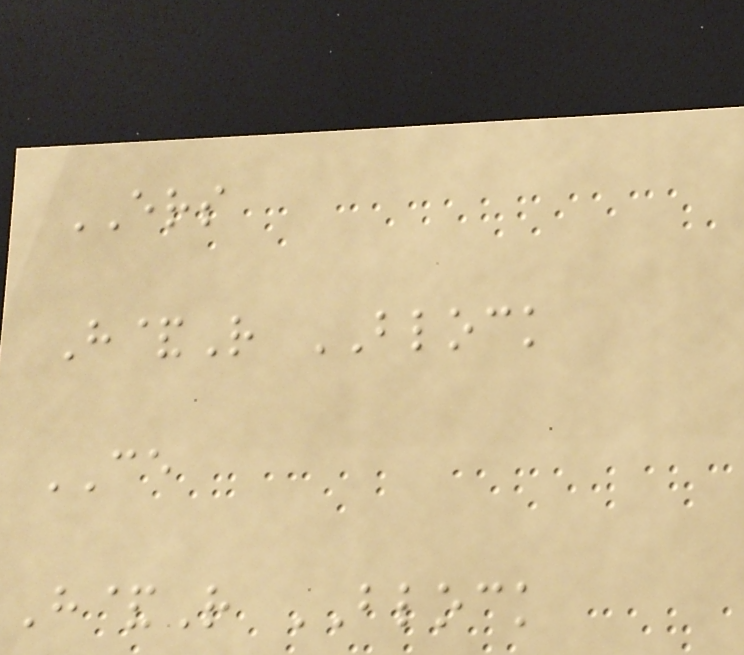ERS
H&R BLOCK
CE
H&R BLOCK
